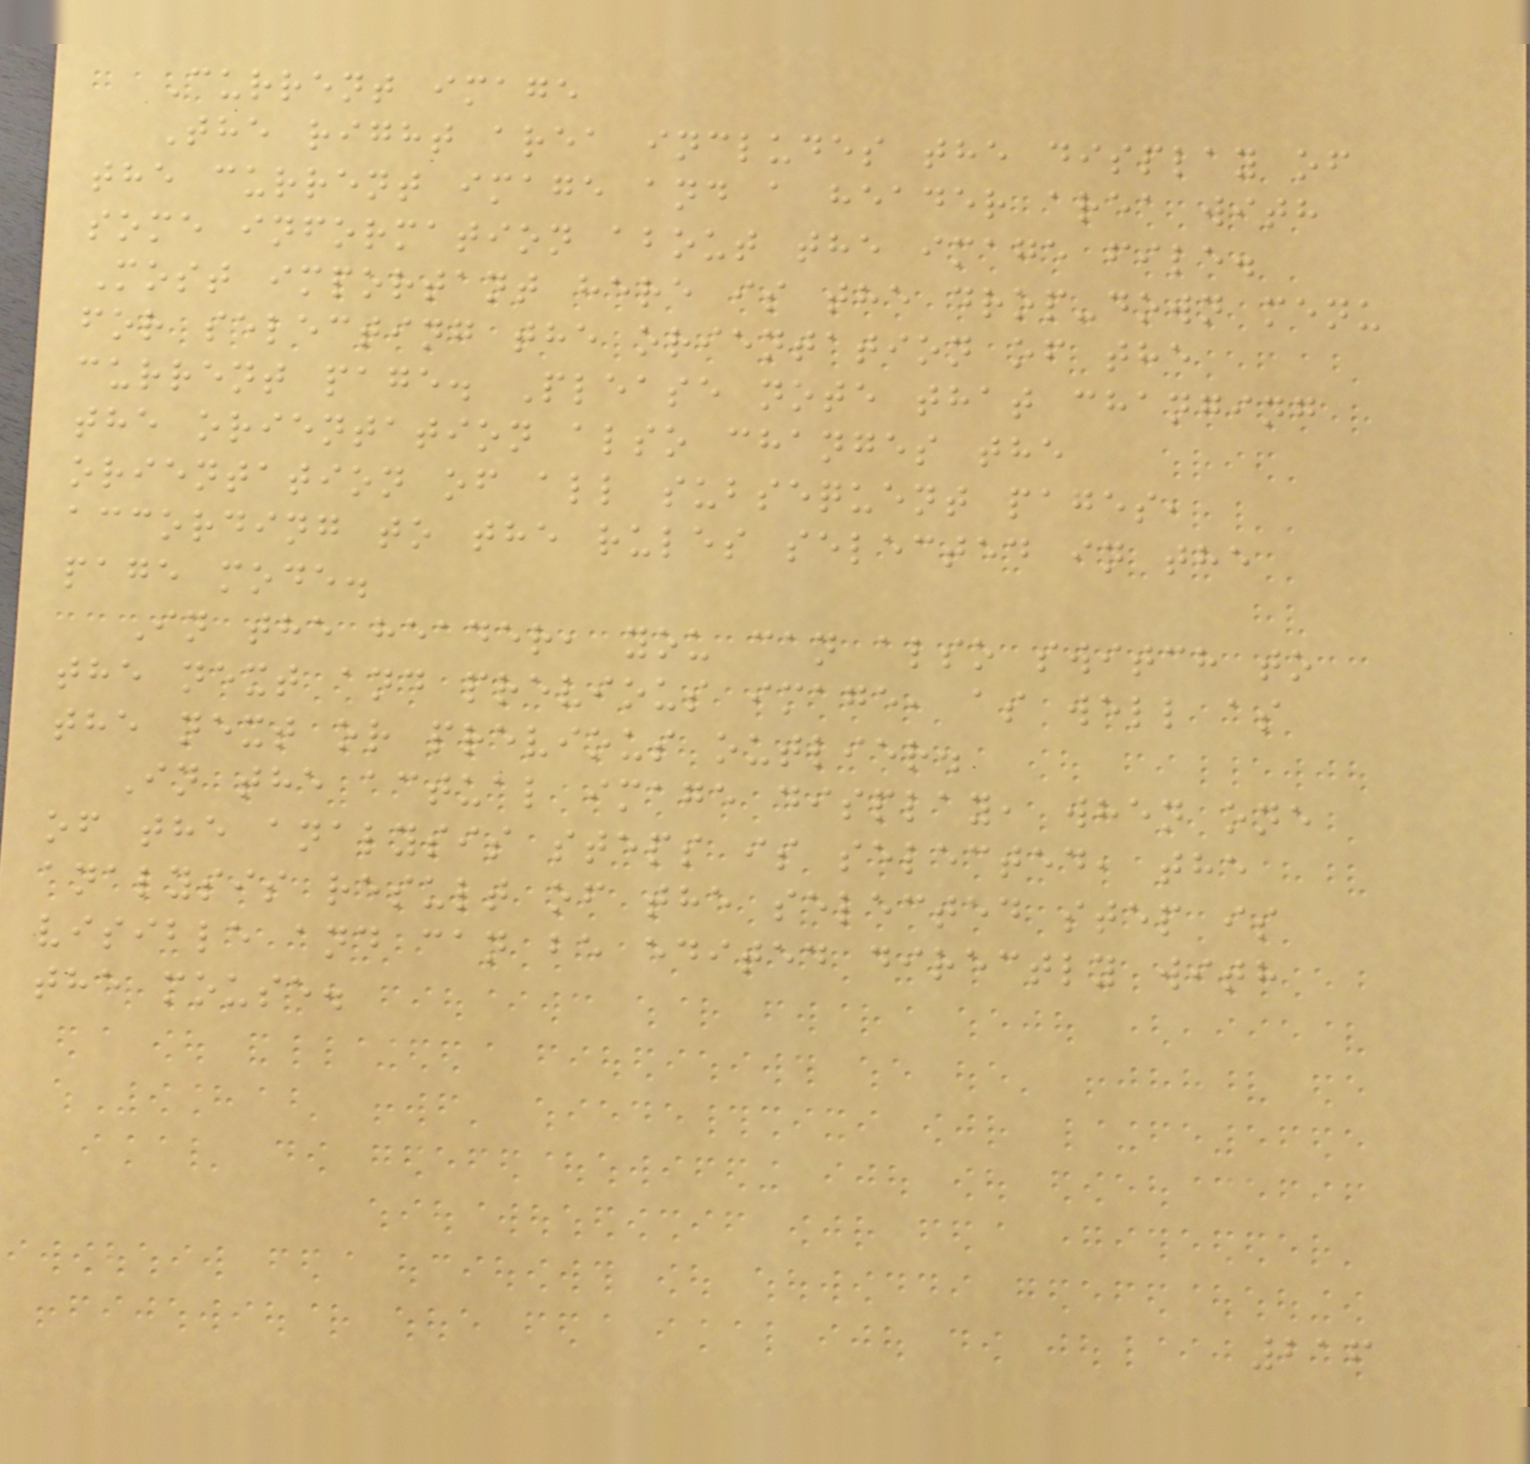Current image
The right area includes the display of
the current image and a header area with
some information about the image file.
Most important here is the drop-down menu
for selecting the orientation of the
current page. Please note that changing
the orientation also changes the
orientation of all subsequent pages,
according to the rules selected in the
page mode.
In the header, you can also switch to
the next and previous image, as well as
the next or previous outlier.
In the actual image display, when one
of the analysis steps is selected, the
analysis result of the selected step is
visible and can be edited directly with
the mouse.
216
